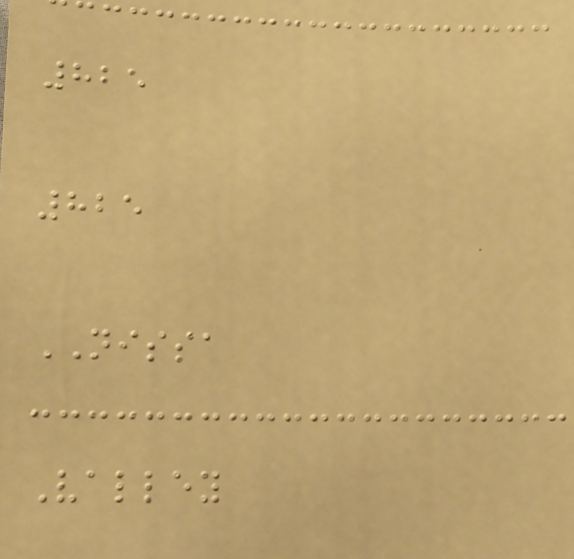825
825
NISSA
Valley
